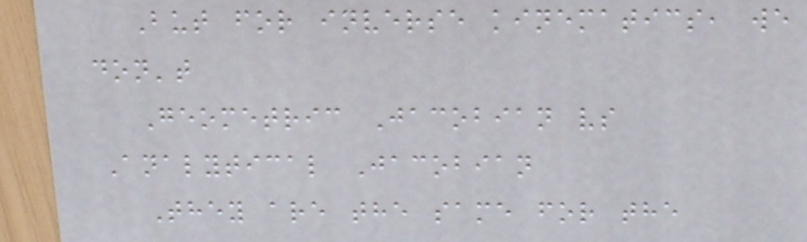But for inverse kinematics, we
don't
Geometric Jacobian vs
Analytical Jacobian
They are the same for the
